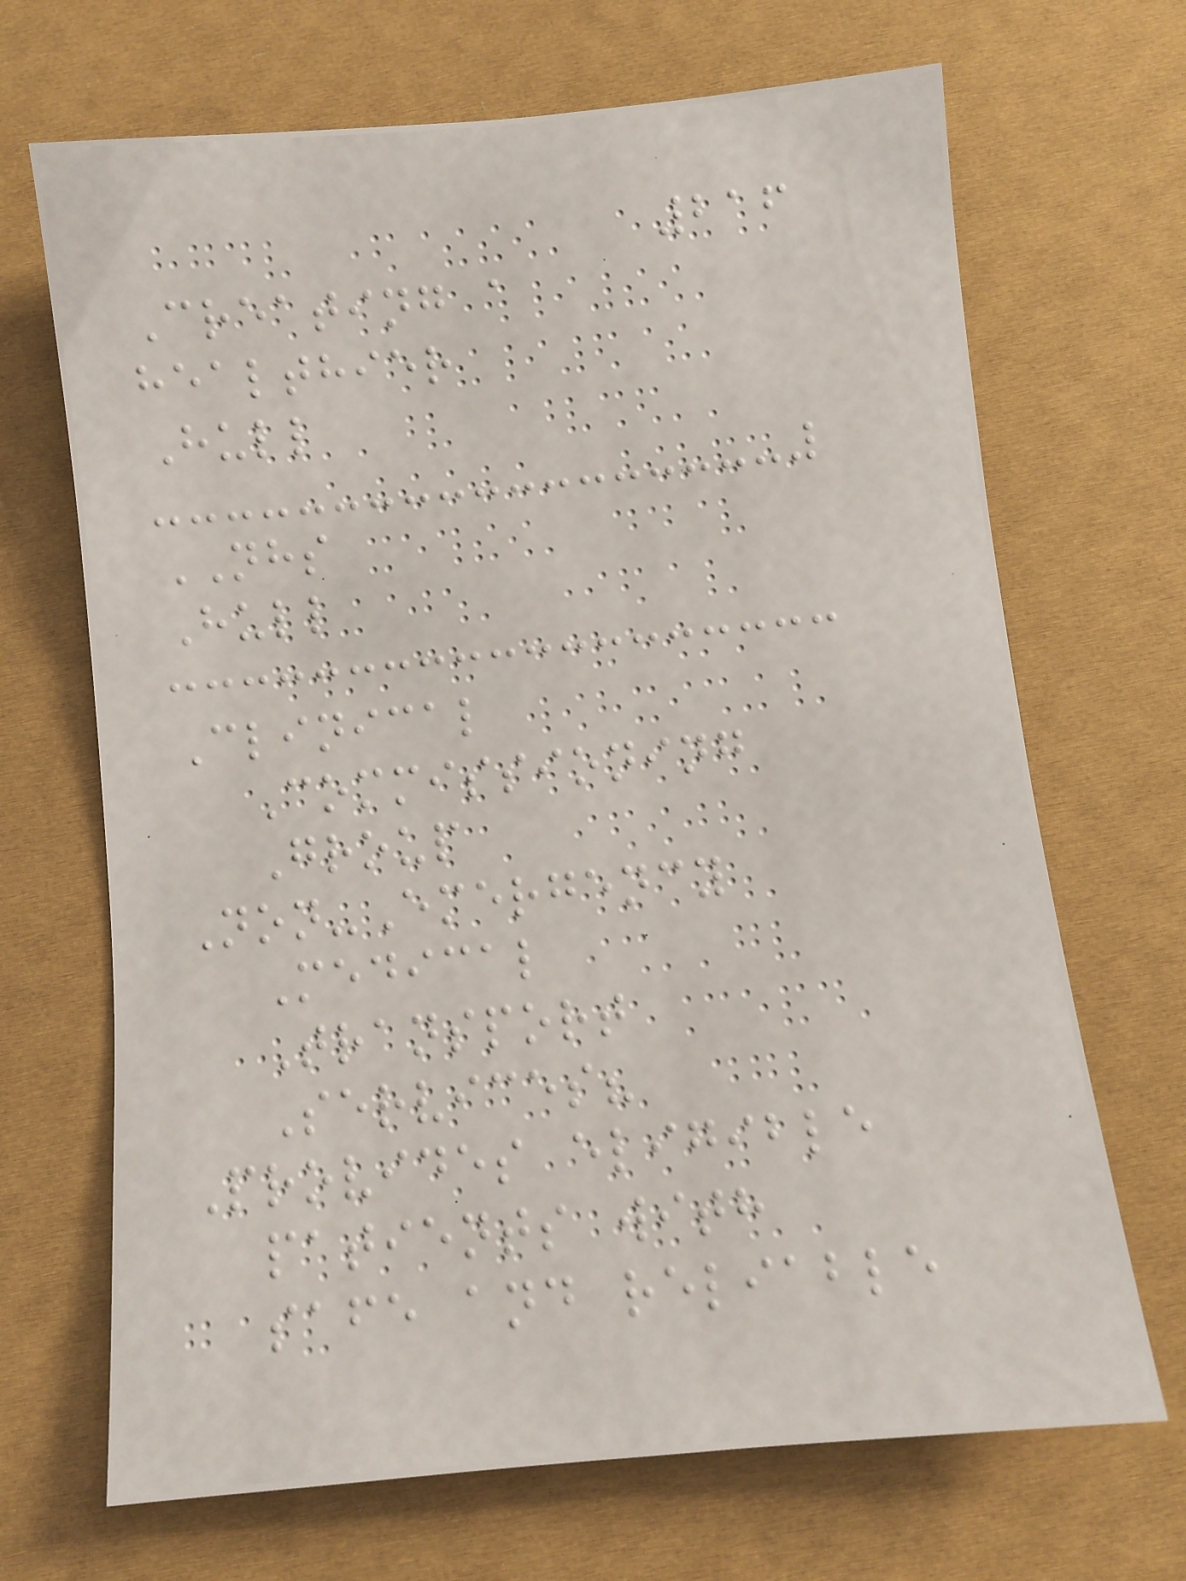216
Creating a
healthier
Hull
NHS
Hull
Clinical
Commissioning
Group
Non-Emergency
Medical
Transport
Services?
Provides eligible
patients with
safe and reliable
